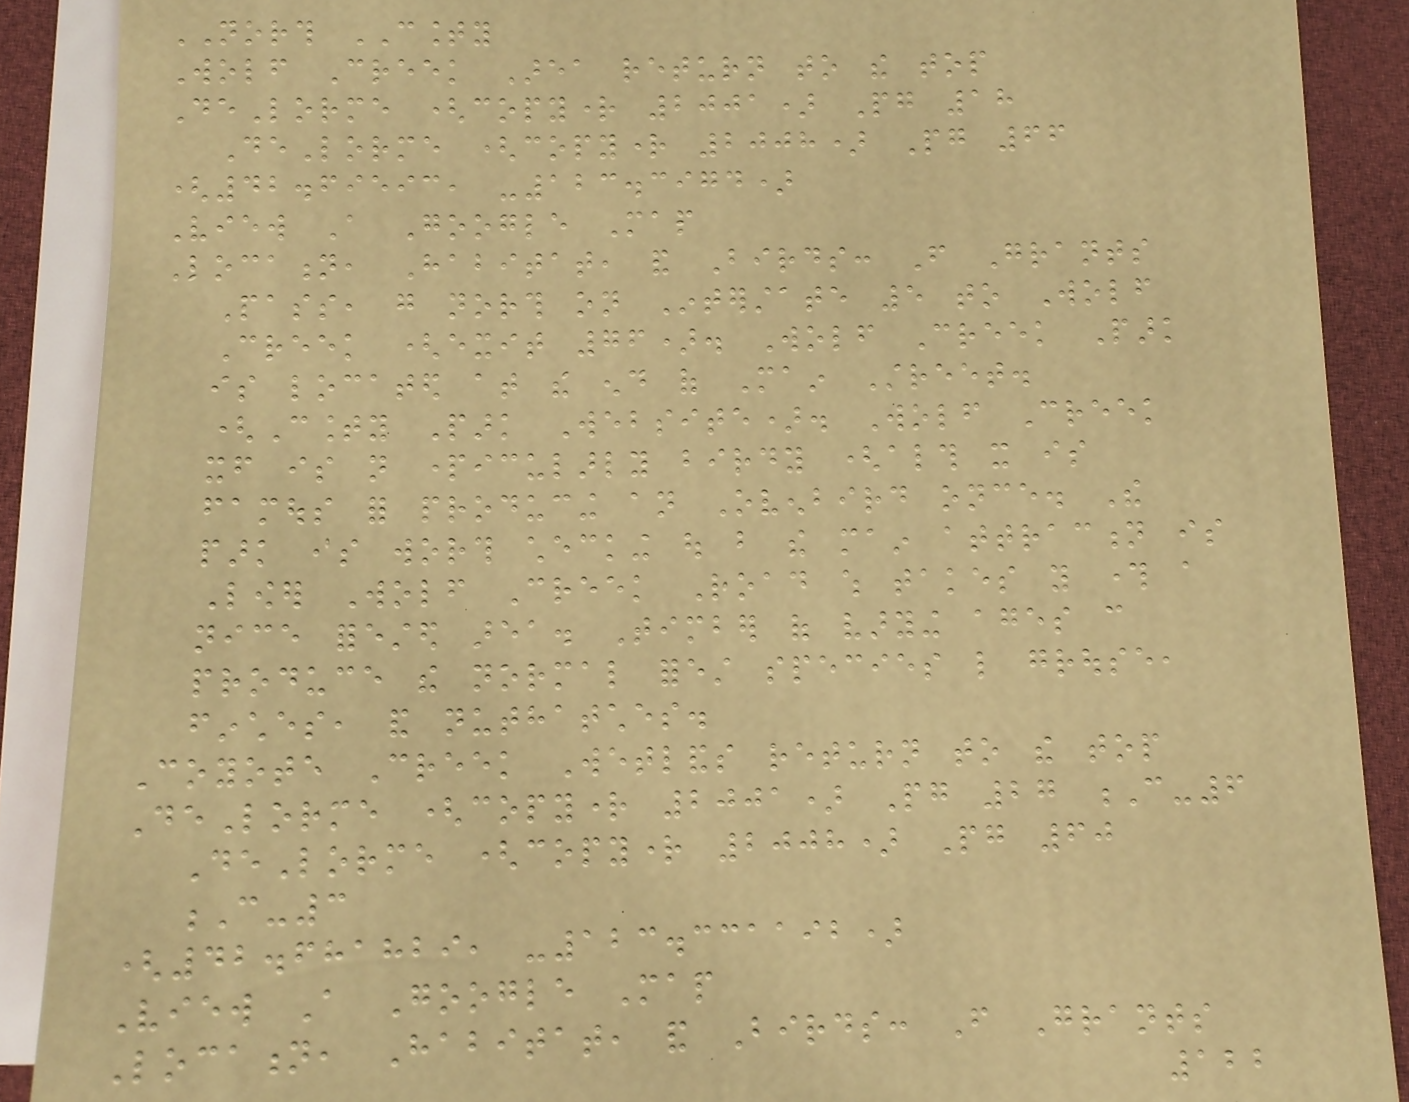NORTH COUNTY
Wolf Creek Area return to the top
DeLorme (copyright 2001) Pg 18
DeLorme (copyright 2008) Pg 66
(42.69593, -123.3974)
View A Google Map
Location, Habitat, and Birds: From Grants
Pass, go north on Interstate 5 to Wolf
Creek (exit 76). Wolf Creek Park
is located at the end of Main Street.
(County Park Website). Wolf Creek
itself is not particularly birdy (although it is
famous for producing an Ovenbird once. The
park is worth checking out but the main attraction is
Lower Wolf Creek Road which takes you through a
nice forested area. Timber of varying ages can
produce the normal forest species like grouse,
finches, and nuthatches.
Coyote Creek Wetlands return to the top
DeLorme (copyright 2001) Pg 27 C-6
DeLorme (copyright 2008) Pg 60
C-3
(42.681829, -123.331192)
View A Google Map
Location, Habitat, and Birds: From Grants
122
